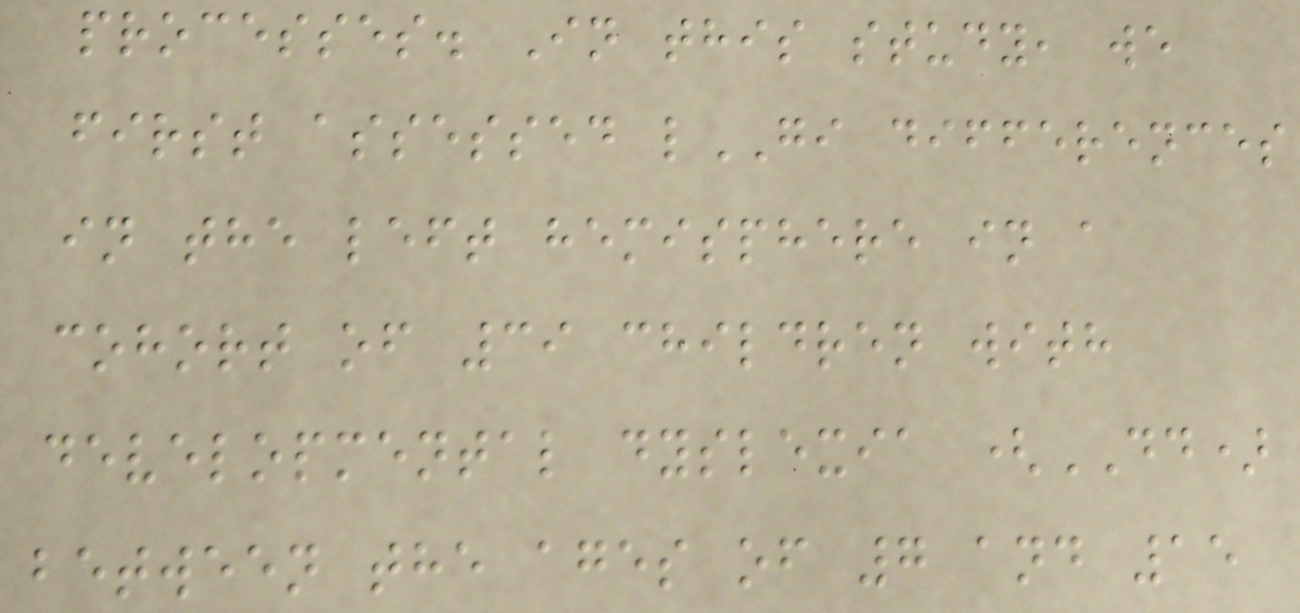processes. In this study, we
first assessed lGI differences
in the left hemisphere in a
cohort of 39 children with
developmental dyslexia (DD)
between the ages of 7 and 15
